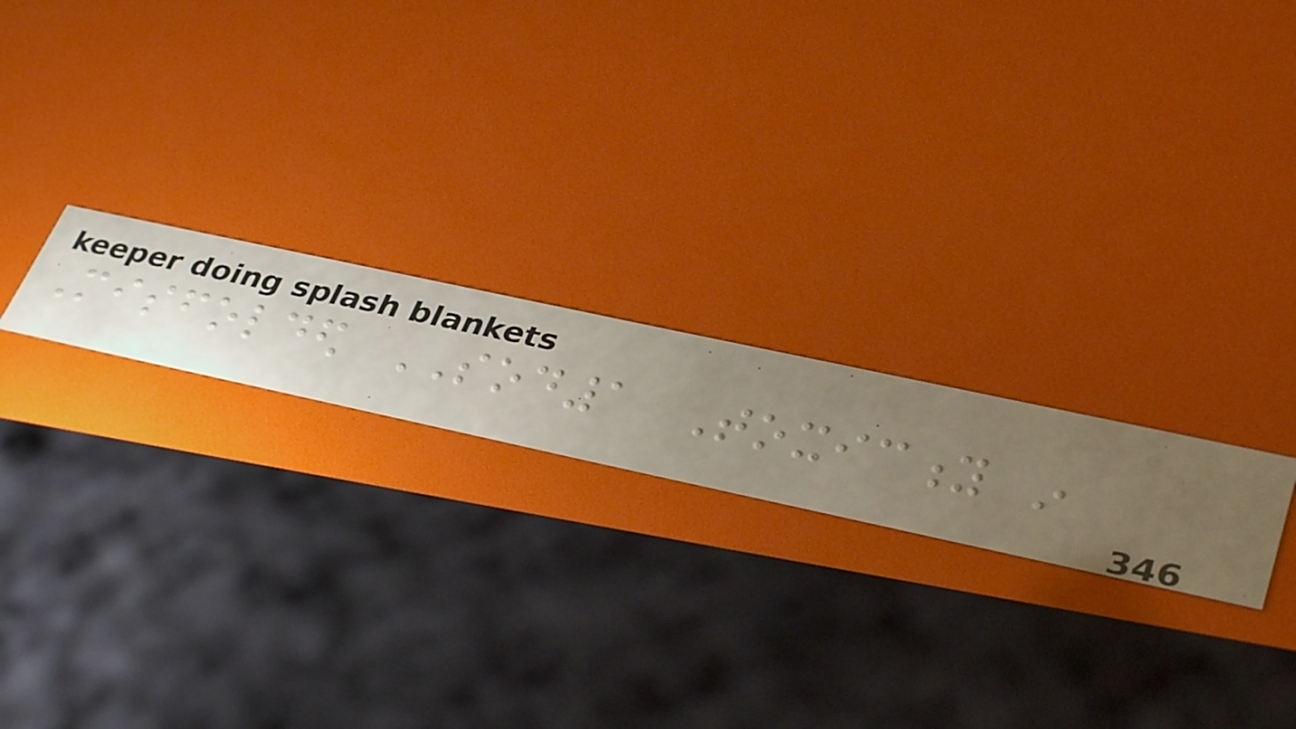Misfolded SOD1 Toxicity in
